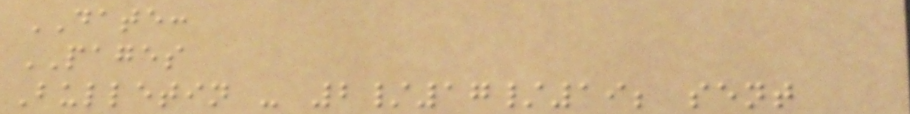DATE:
PAGES
Bulletin - 2/17/19; sent
